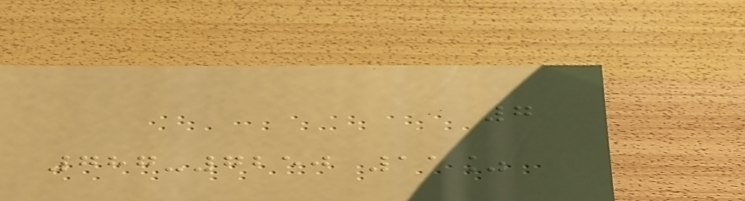7
787-7250 11%
